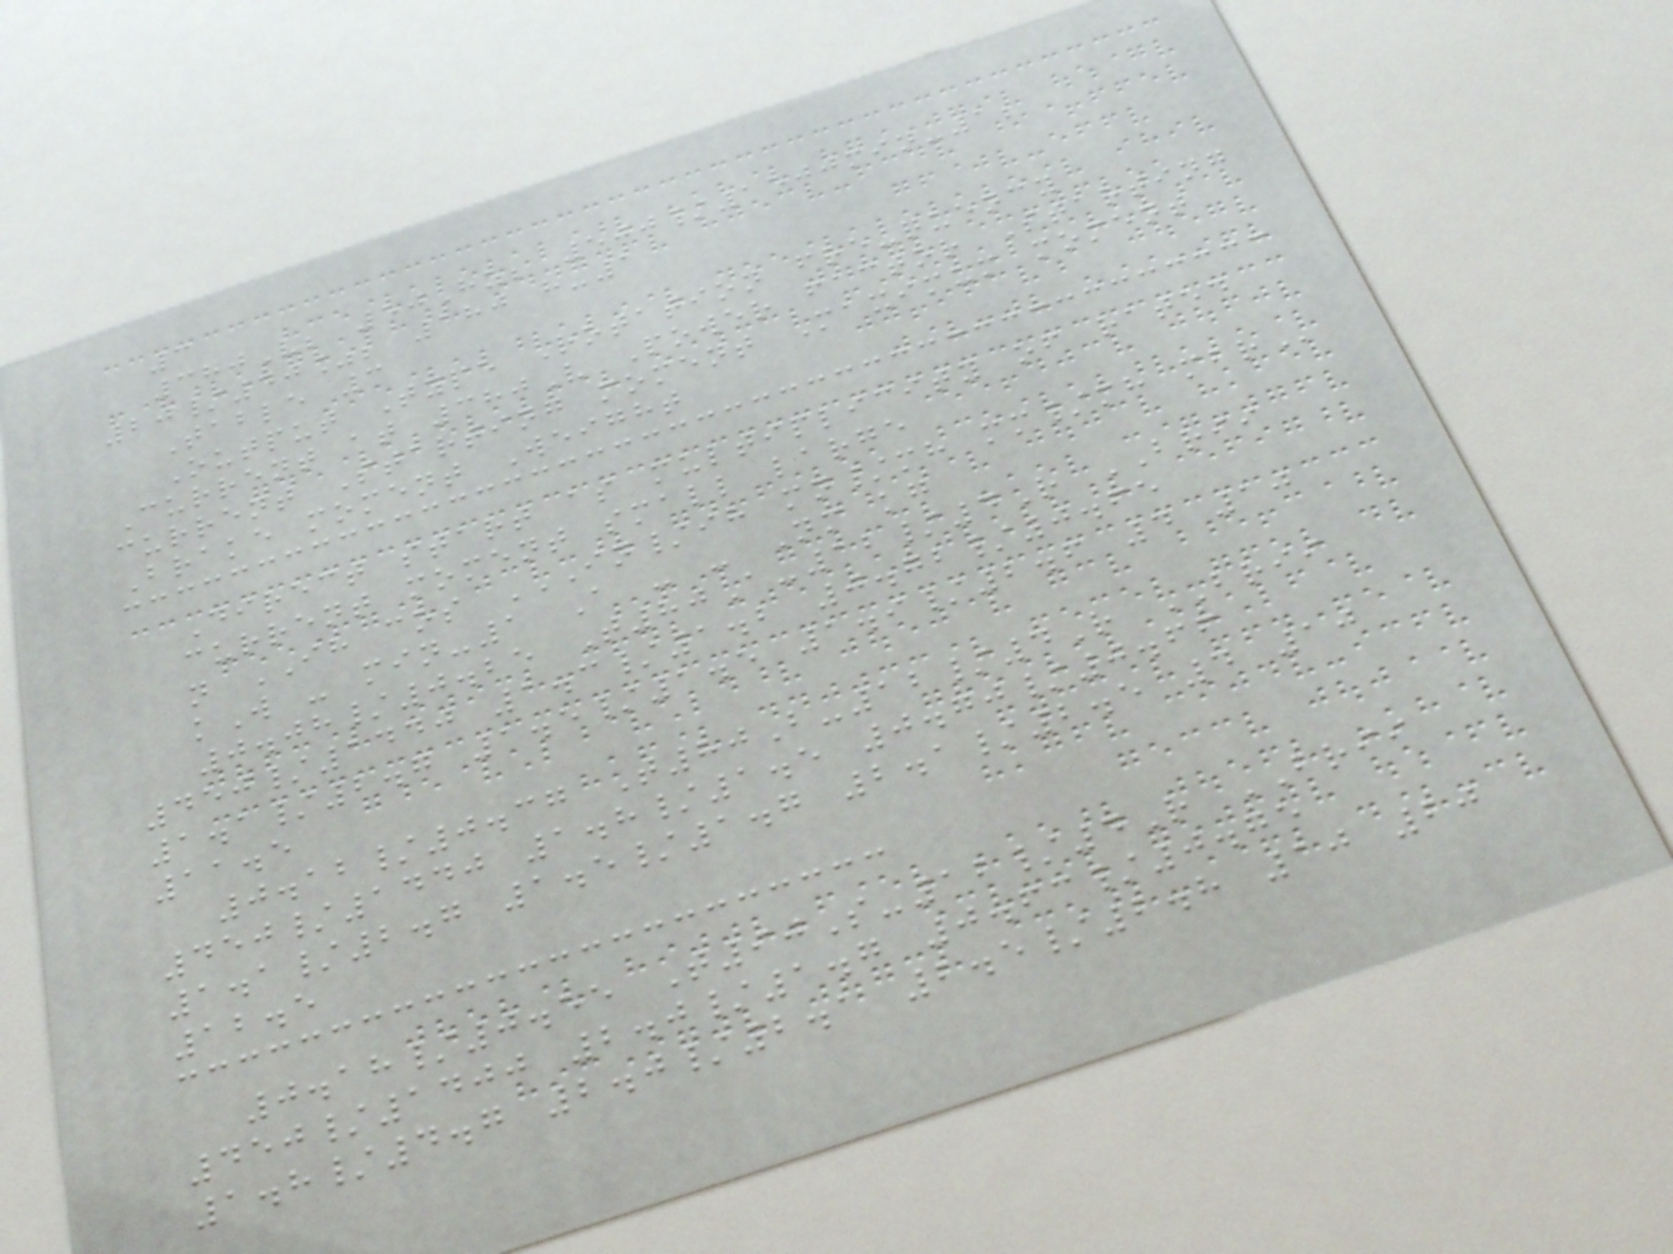3
380V; 50Hz; 500/1500min-1;
20/40%; 180 h-1
Table 3
Output Type Rotation fre-quency
Current at 380V Power factor Starting
current Starting moment Maximum moment
Brake moment Weight
Direct start as multiplicity of rated
current moment small large
n IH cos IN/IH MN/MH MM/MH MBR
kW - min-1 A - - Nm kg
0.08/0.25 T80A-12/4R BRII
450/1440 1.3/1.2 0.72/0.65
1.1/2.7 1.5/1.5 1.9/2.6 4 10
11.5
0.12/0.37 T80B-12/4R BRII
450/1440 1.8/1.5 0.70/0.66
1.1/2.7 1.5/1.7 2.1/2.5 4 10
12.5
0.18/0.55 T90S-12/4R BRII
450/1400 2.0/1.7 0.63/0.75
1.8/4.7 2.0/2.1 2.5/2.8 10 20
